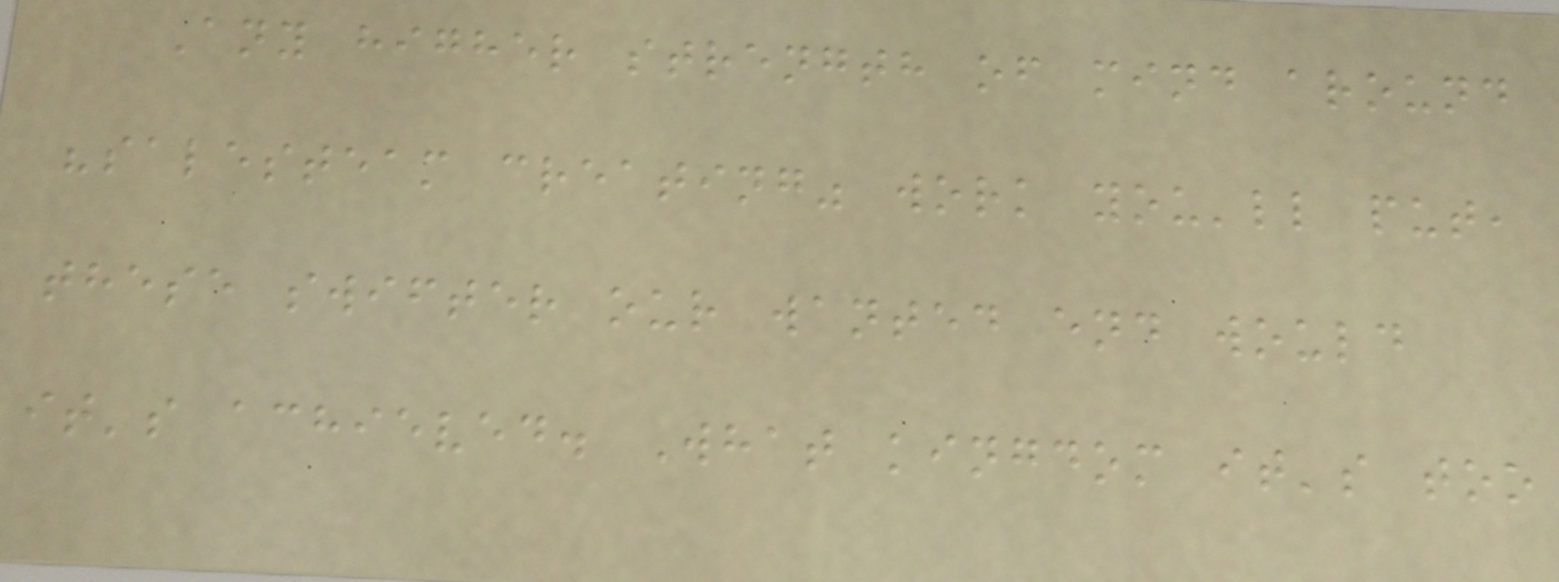Any higher strength of mind around
"salesteam creating" work you'll put,
these swifter our wanted end would
it's achieved. What kingdom it's too
